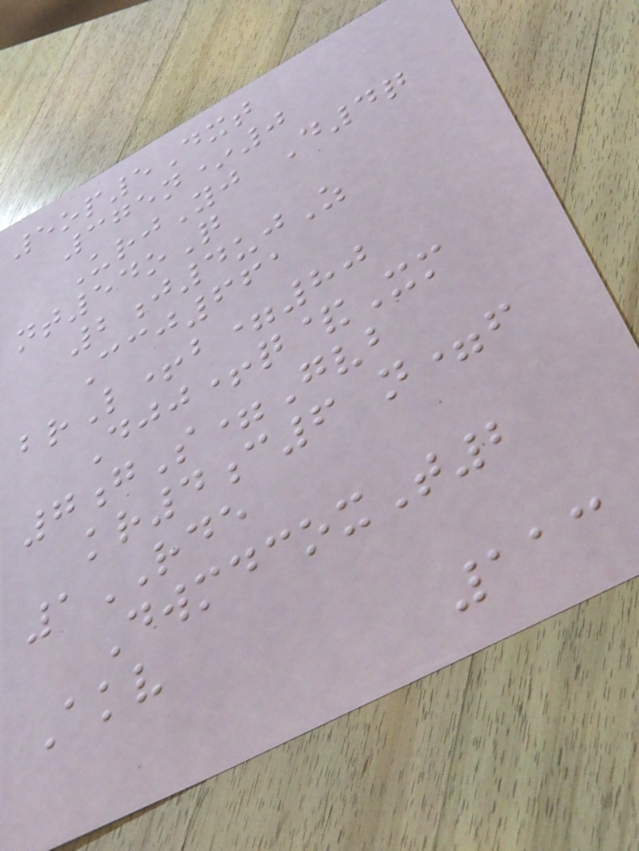5op5Dxt
375n*0
UrjYj D4q
nt54oQ
2j4ujZ
Ccj661
brL+b=80
Djj+q&Xm
7gS=Gvb
kr4c6 n=f
1RDE
DwmdcoxT2
Akv
113
